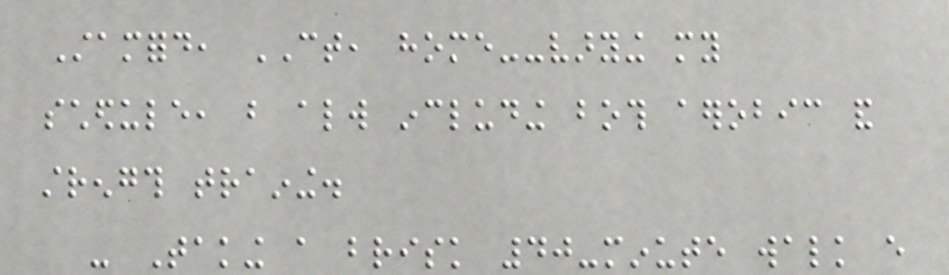Stamford, CT, home--varying my
schedule, but always including both aerobic and
strength training.
- Taking a brisk 40-minute walk every
